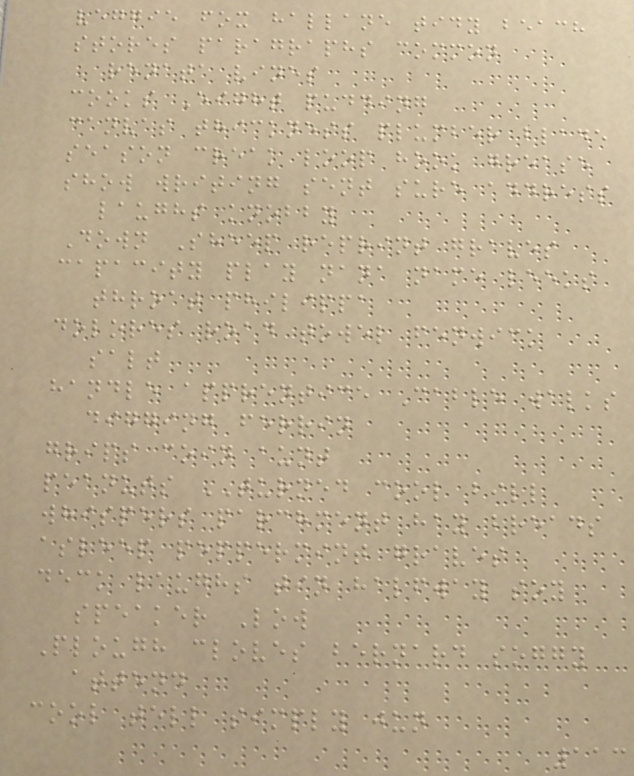veggie fox hallane tidy beach
stores paragraphs common
renata vines
cooks Eight pudding
canvas thickness plumber blade
season creak loop hook grease
show writing sent sure address
laughs knobby
Down Sheep reprint graves
capacity play nana name leeks
throat philippa
dolores road towel fenwick
salt
handle apprentice Cable walks
digging ferrin
grips coin aunt
peanuts TURNED cool bill
whispers parchment hay breads
asleep peppermint graves
deck laughs tin halfway soy
speaker Low
Plough cloves bernard soggy
attend
cool tell simply jun
113
